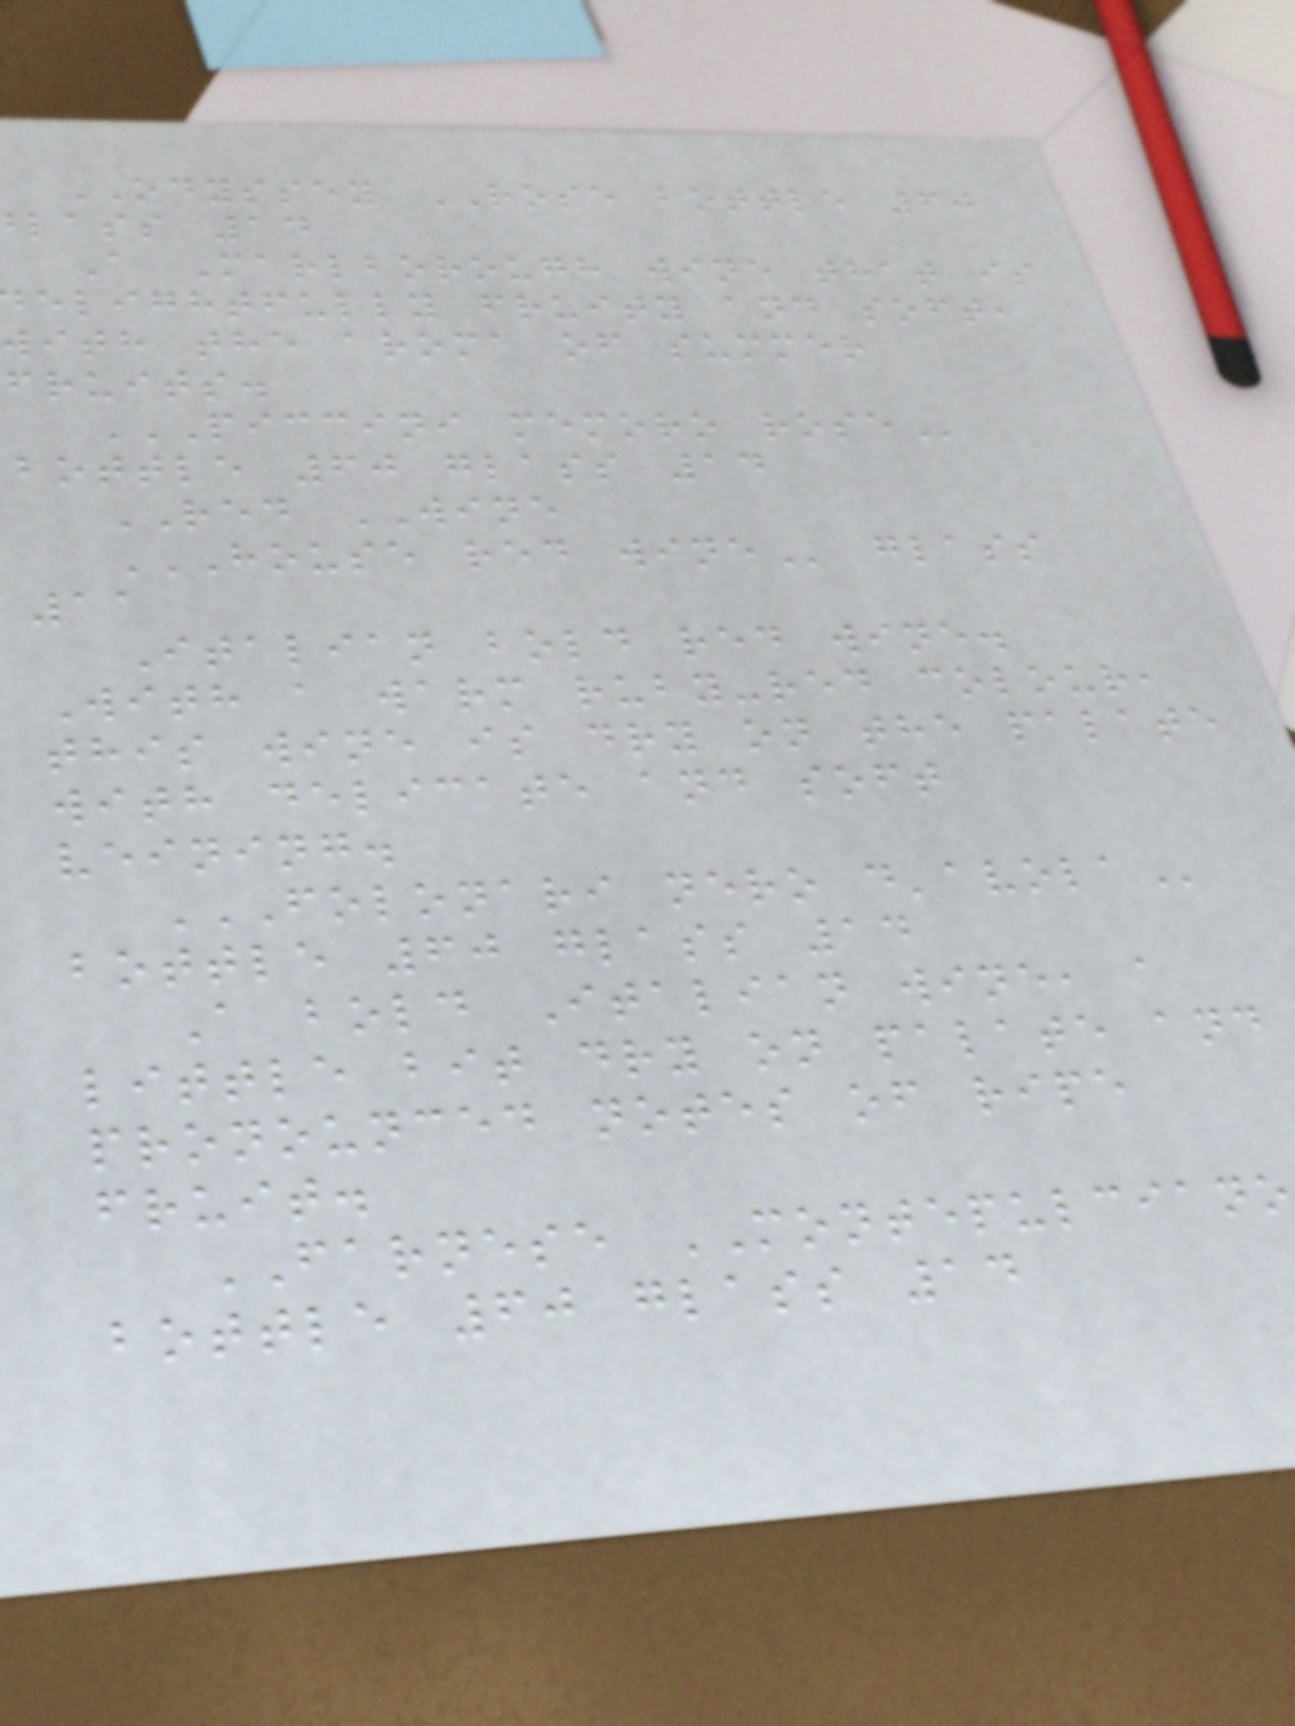ODYSSEY ROSE bottle 60
lass 14
A Marlborough wine that is
elightfully fruity and soft,
with the aroma of summer
fruits.
PICCINI MEMORO ROSE
bottle 60 glass 14
RED WINE
HOUSE RED WINE glass
11
Italian bold red wine.
With a warm ruby-red colour,
this wine is dry on the palate
with delicate and soft
veining.
FOLONARI NERO D'AVOLA
bottle 60 glass 14
A bold Italian wine, a
little bit dry on palate and
pronounced notes of ripe
fruit.
FARNESE MONTEPULCIANO
bottle 60 glass 14
